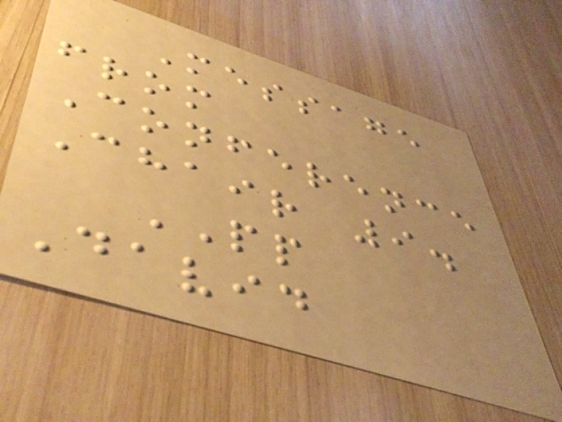Message
from
Conference
Chair 9.
PP
David
